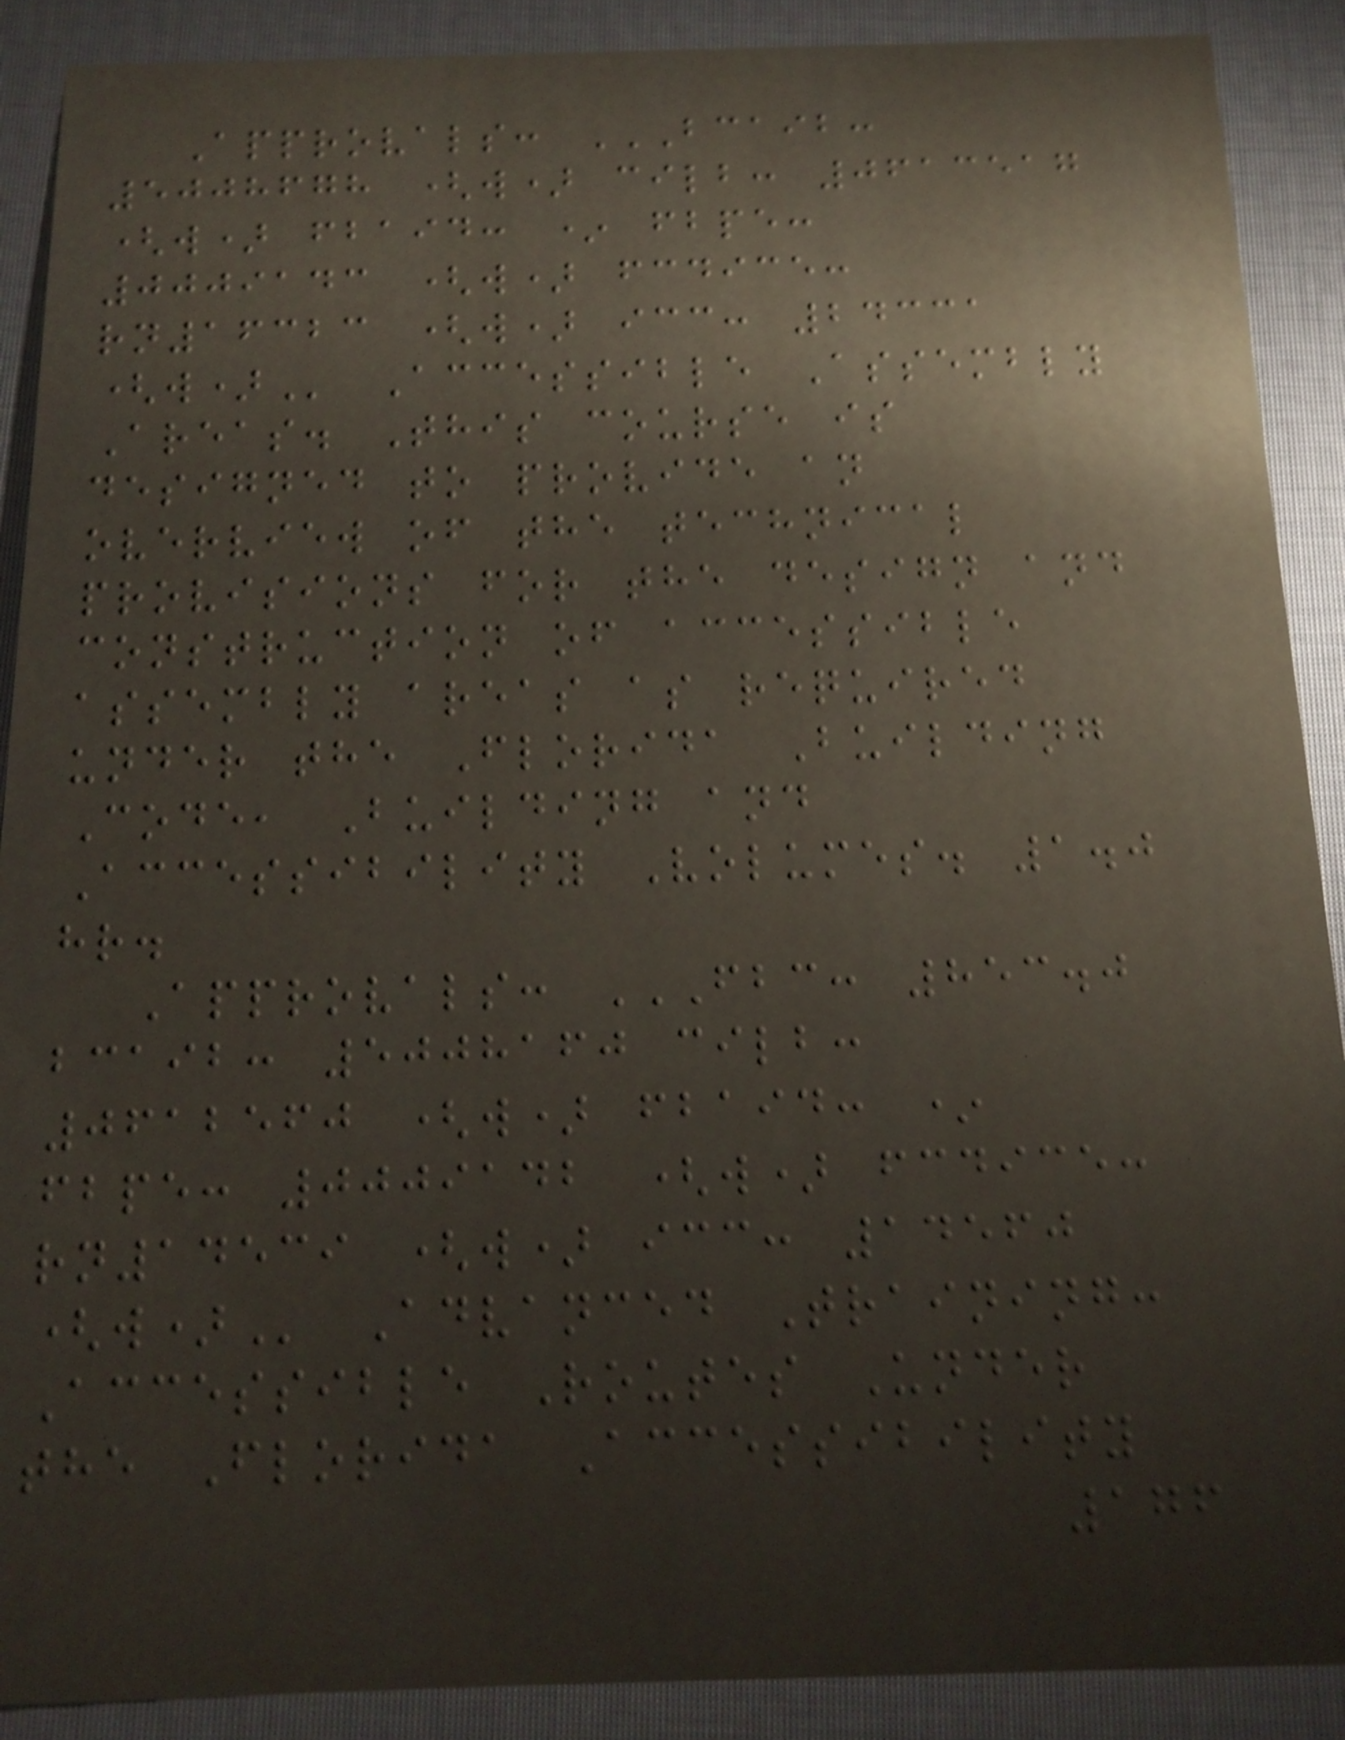Approvals: BCAIB:
5008678 (W) CILB: 0613517
(W) FBAID: * FBPE:
0009143 (W) FCDICE:
RN16323 (W) ICC: 24331
(W) Accessible Assembly
Areas. This course is
designed to provide an
overview of the technical
provisions for the design and
construction of accessible
assembly areas as required
under the Florida Building
Code, Building and
Accessibility Volumes. 1.0
hr.
Approvals: FBC: 853.0
BCAIB: 5008160 CILB:
0612560 (W) FBAID: *
FBPE: 0009142 (W) FCDICE:
RN14539 (W) ICC: 14560
(W) Advanced Training:
Accessible Routes Under
the Florida Accessibility
176
